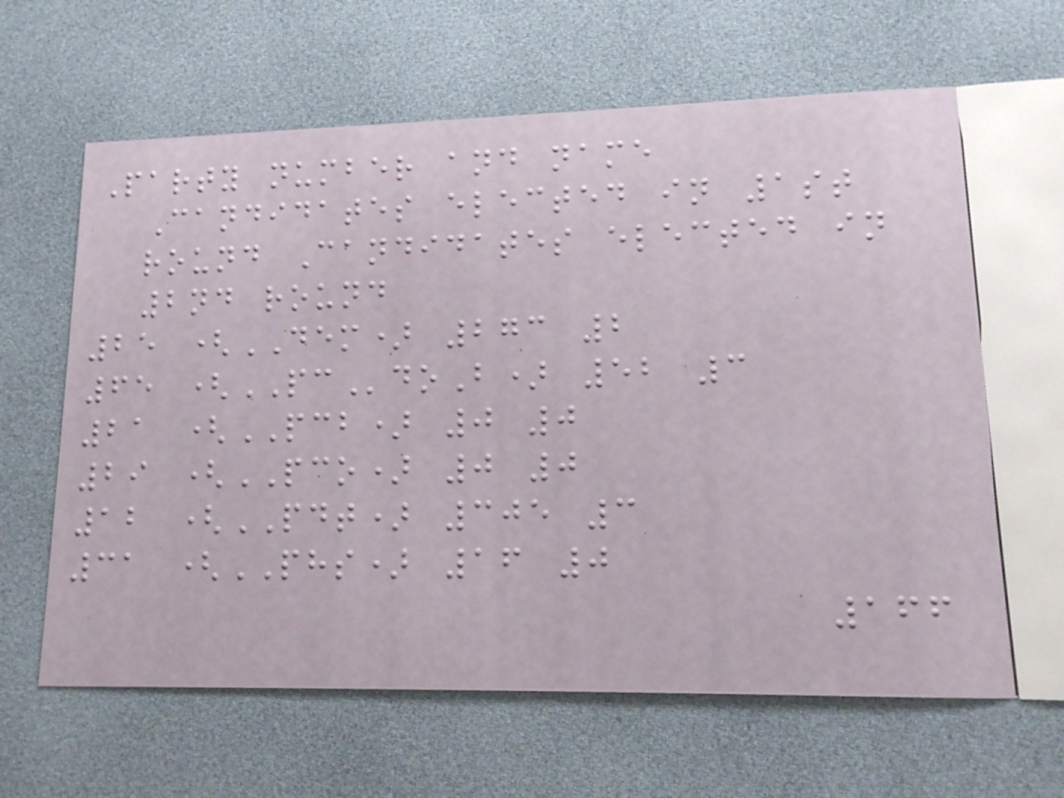Party number and name
Candidates elected in 1st
round Candidates elected in
2nd round
25 (DEM) 273 2
65 (PCdoB) 52 3
21 (PCB) 0 0
29 (PCO) 0 0
12 (PDT) 305 3
31 (PHS) 16 0
166
